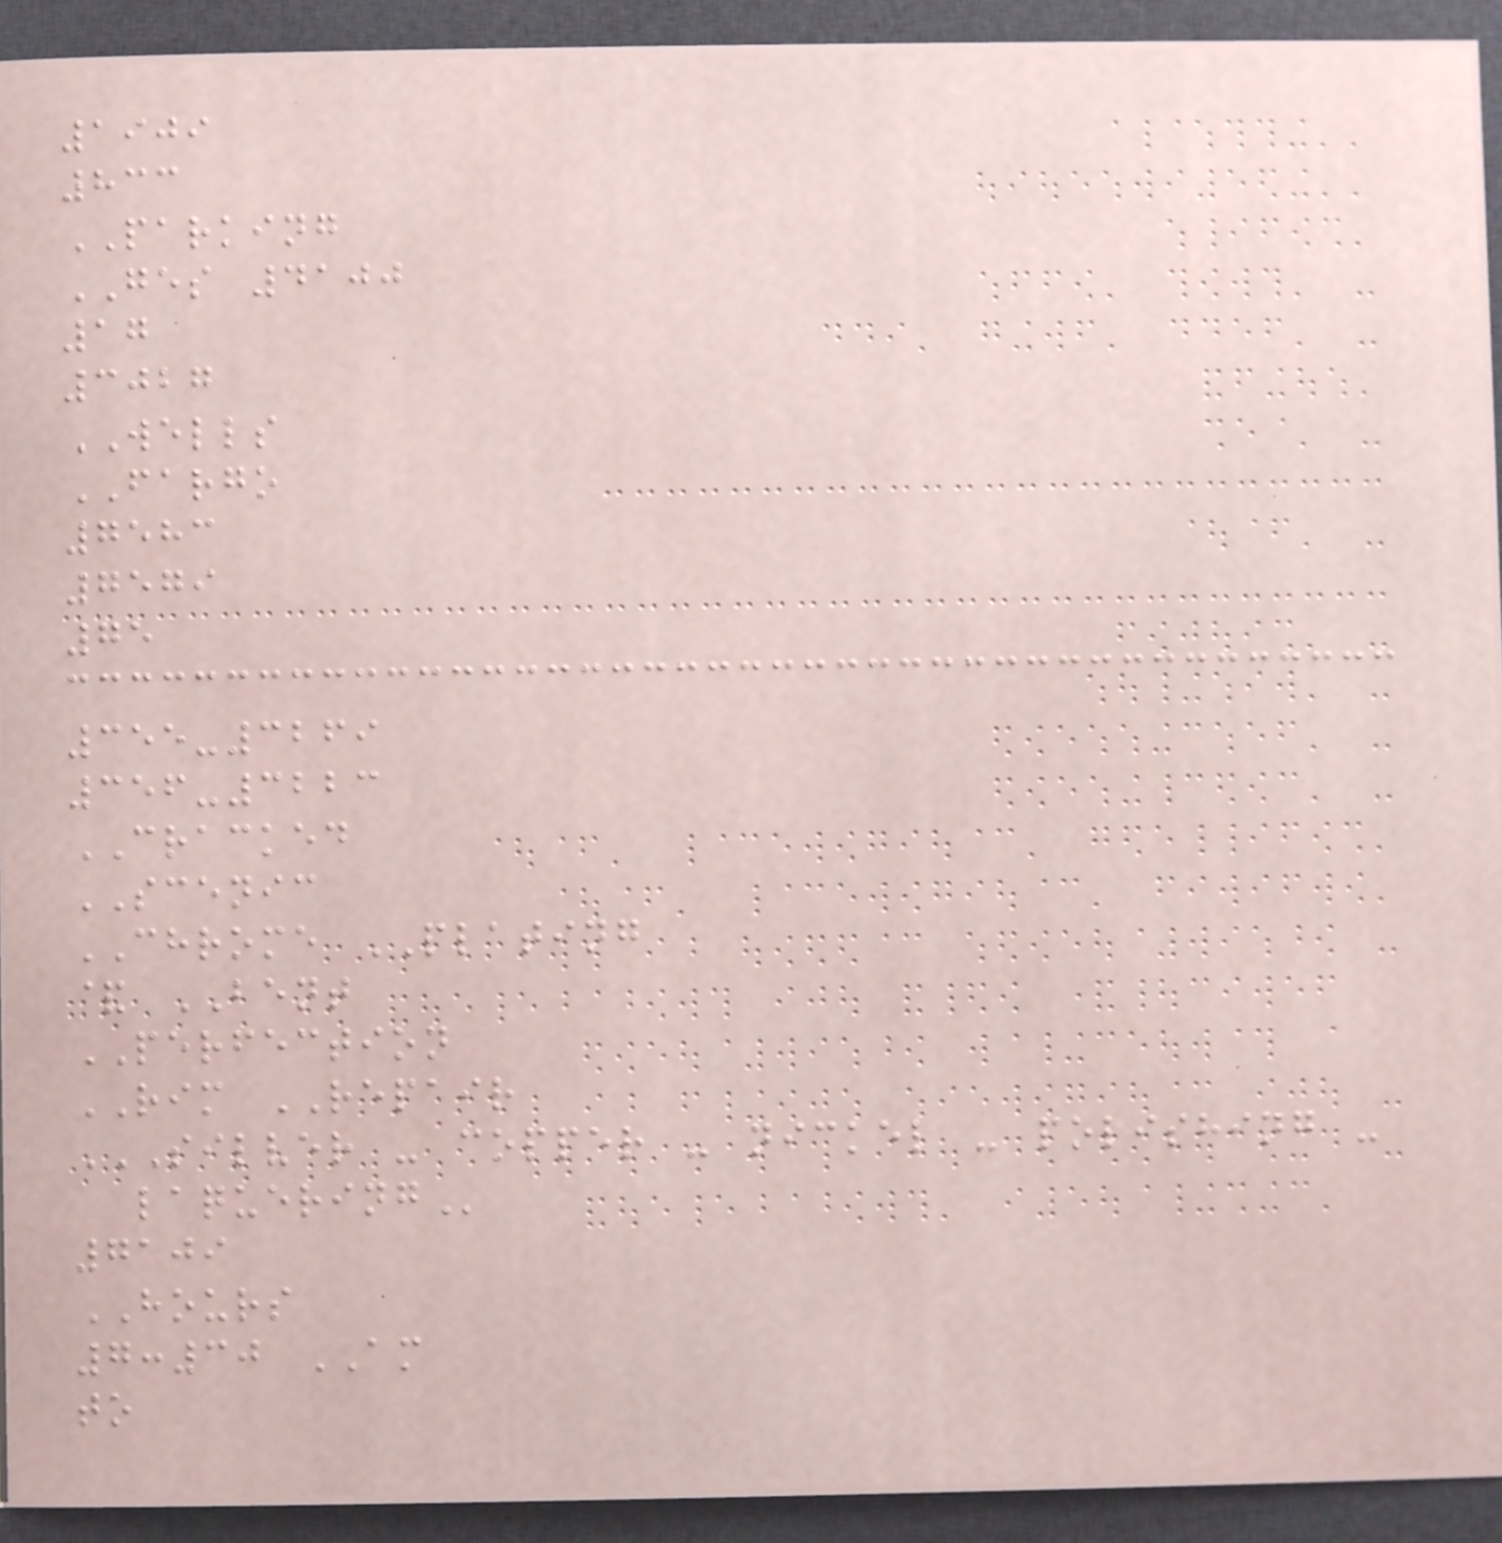1909
833
PARKING
GES 4100
17
3027
WELLS
FARGO
7583
7579
75
355-3269
356-3223
CRACKED
SCENIC
CHROME PLATING
& BENT
PERFECTION
RIM REPAIR
SILVER - COPPER - NICKEL - POLISHING -
LAQUERING
7109
HOURS
7:30 AM
to
